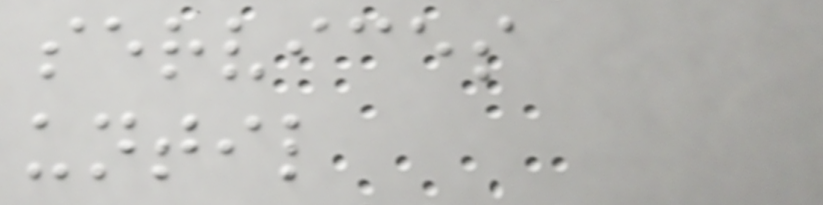services
until
